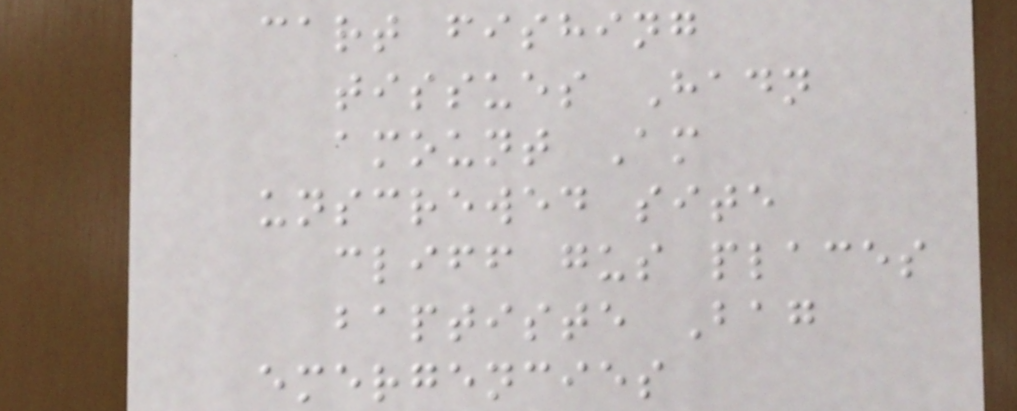cart fishing
tissues Hadn
amount Am
unscrewed site
cliff gus places
baptiste Bag
emergencies
